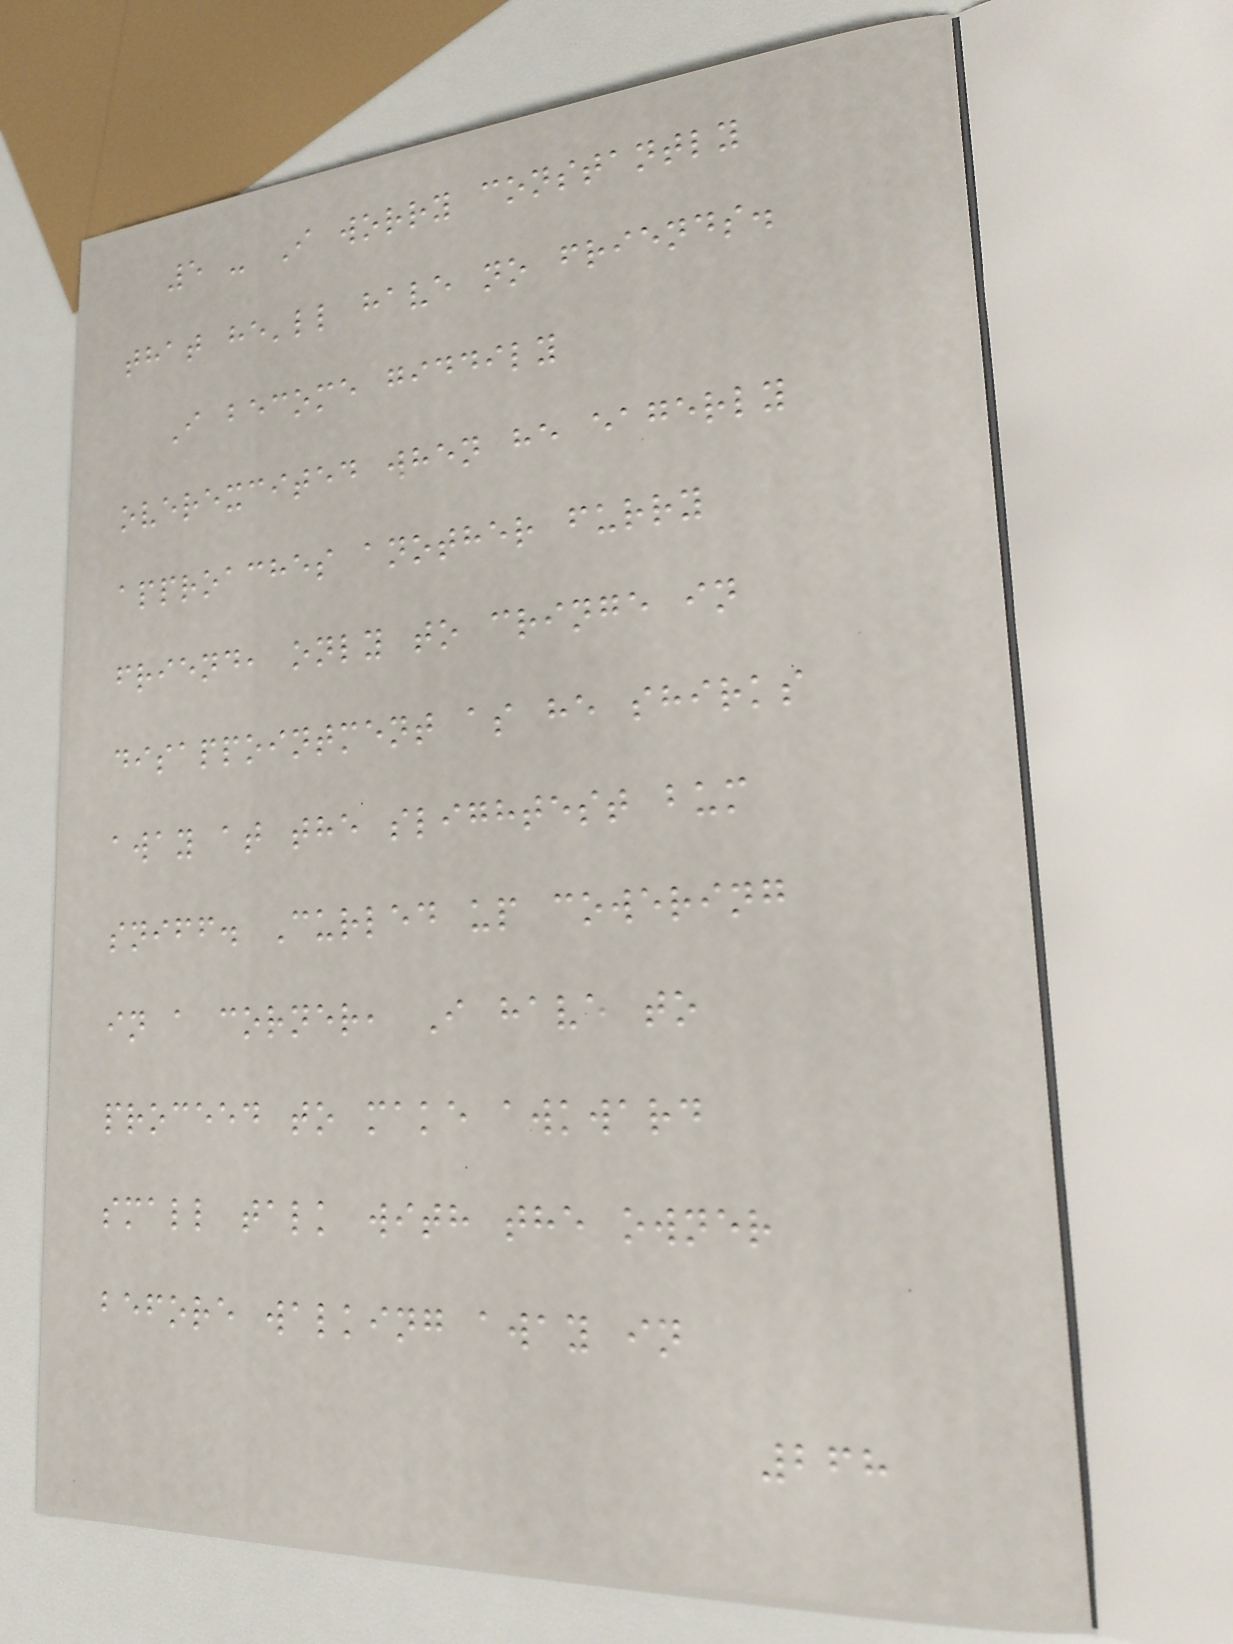5 - I worry constantly
that he'll have no friends.
I become giddily
overexcited when he eagerly
approaches another furry
friend, only to cringe in
disappointment as he shirks
away at the slightest bum
sniff. Curled up cowering
in a corner, I have to
proceed to make awkward
small talk with the owner
before walking away in
268
